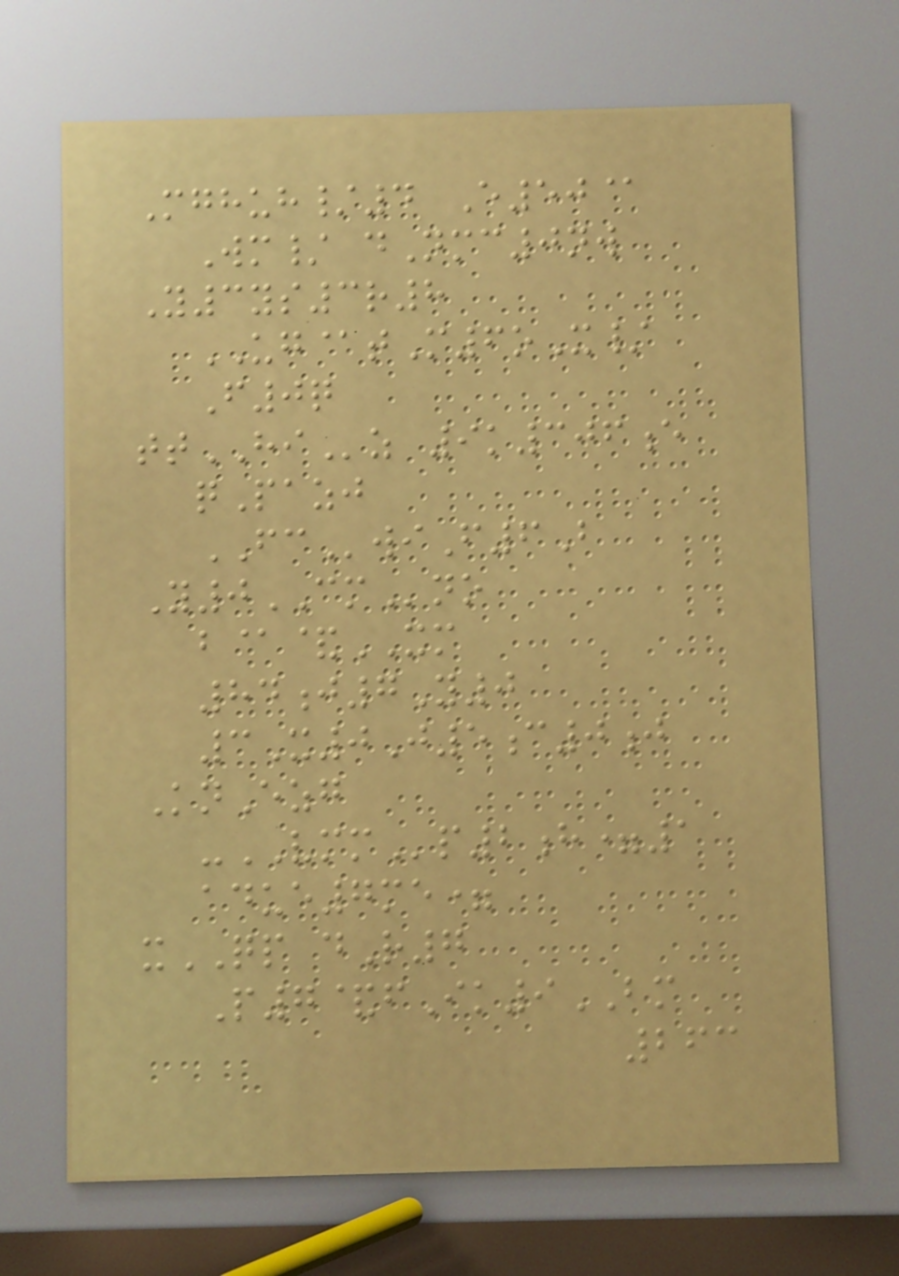Mghuh/4 E50@
Wm/ dNmc0nw
Y3ys3r8
UG@tM6oX/
F0q
ttHIz 9k306e
qPazj
FCwiF6B
Y0CMno
b@&XM
84j7Y0
3X0J5c0j
KnEzg
-VMMp2h=1
adue7me=
xQP dR7
P7&fIk9BM
263
